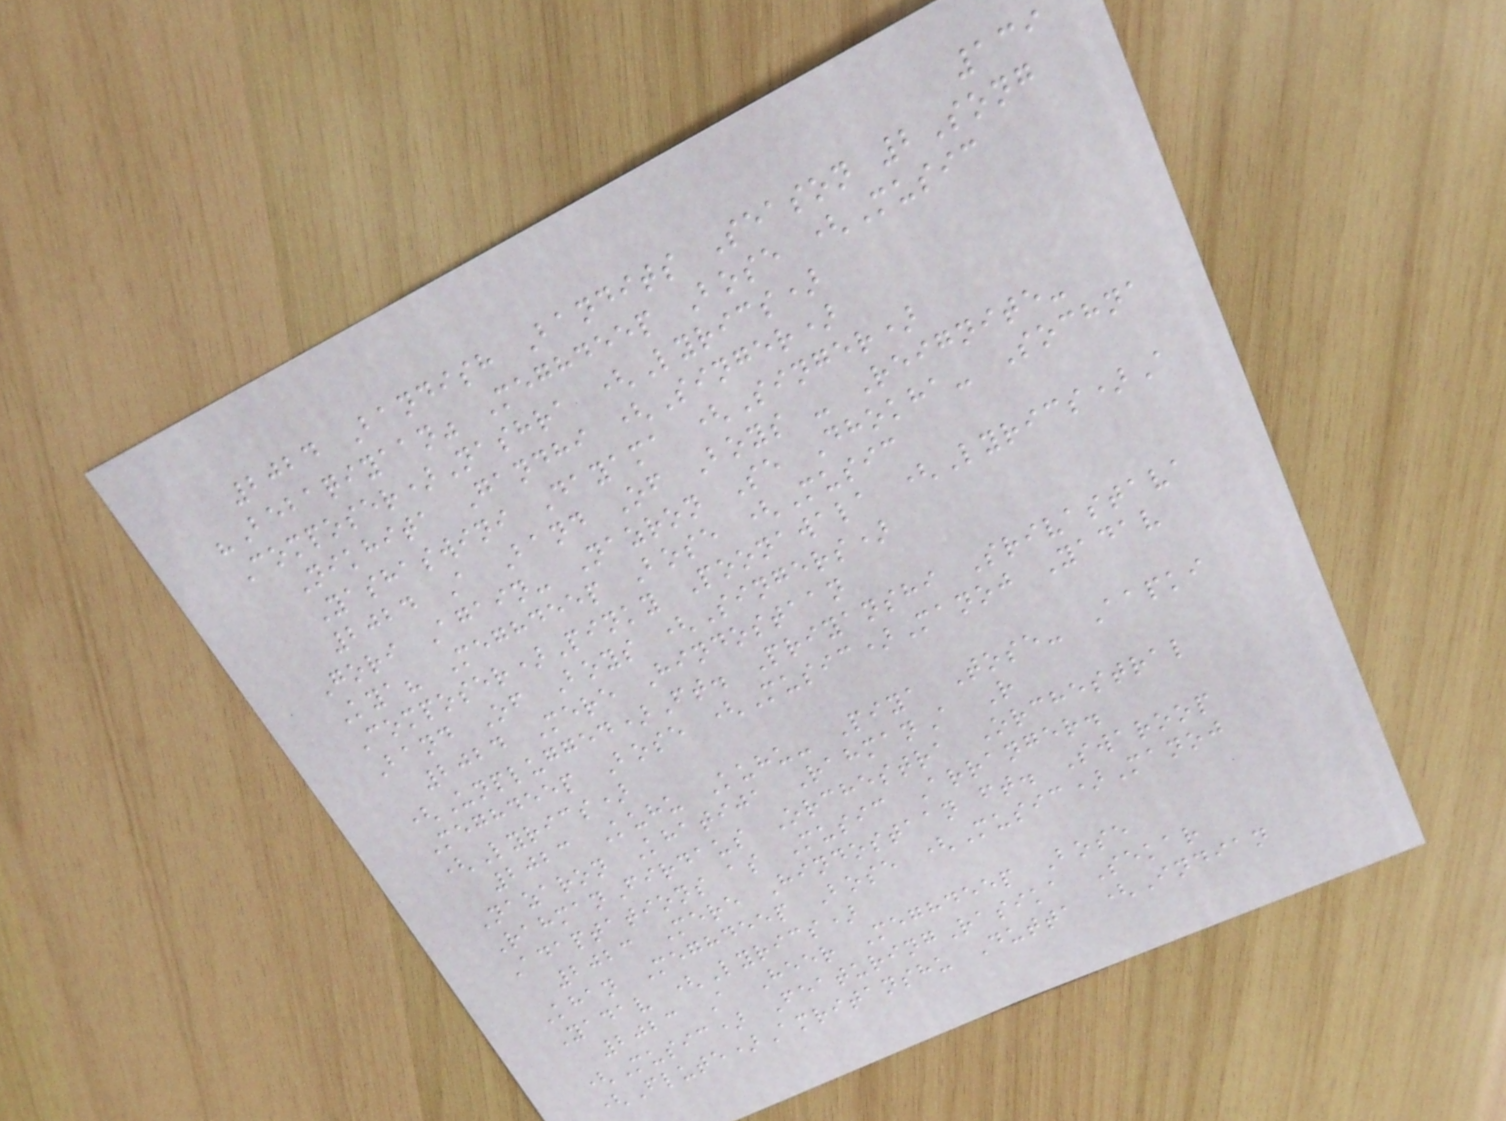139
2024 Bandish Bandits Season 2Song
"Bebaqiyaan" Meghdeep Bose (Music
Composer)Nashra (Lyrics)
Nikhita Gandhi (Singer)
Yashaswini Dayama (Singer)
2024 A Band Of Boys - Reignite-
Gori Again- Nazron Se Dhokha- Sochna
Kya? Meghdeep Bose (Music
Composer)Pinky Poonawala (Lyrics)A
Band Of Boys (Singers)
2024 Mere Hindostaan
(Unplugged)Ft. Priyanshi Srivastava
Meghdeep Bose (Music)Manoj Yadav
(Lyrics)
2023 Kuhu Kuhu- Piya Tose- Aapki
Nazaron Khatija RahmanA R
RahmanFirdaus Orchestra Orchestral
Adaptations as Music Arranger.
2023 Mere Hindostaan ft. Swaroop
Khan Meghdeep Bose (Music)Manoj
Yadav (Lyrics)
2023 A Heer Meghdeep Bose
(Music) FeaturingRasika Sekar
(Flute)Amritanshu Dutta (Indian
